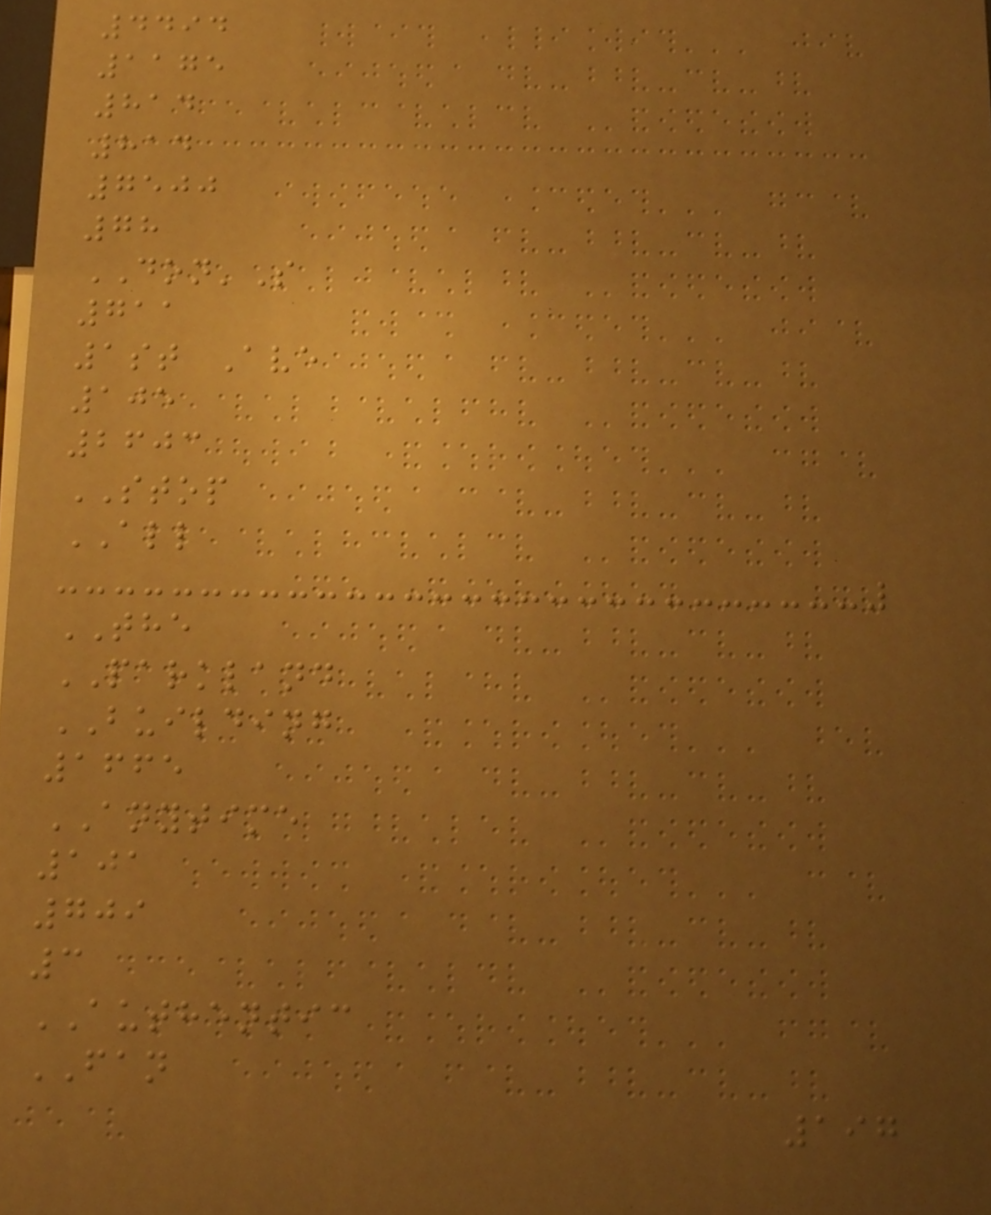4494
1175
814
814
7500
78
DON'S
711
1st Ave
105
2603
STOP
ALL
THE
PARKLAND
BUILDING
1665
ANYTIME
101
709
3
AUTHENTIC
FAN
197
